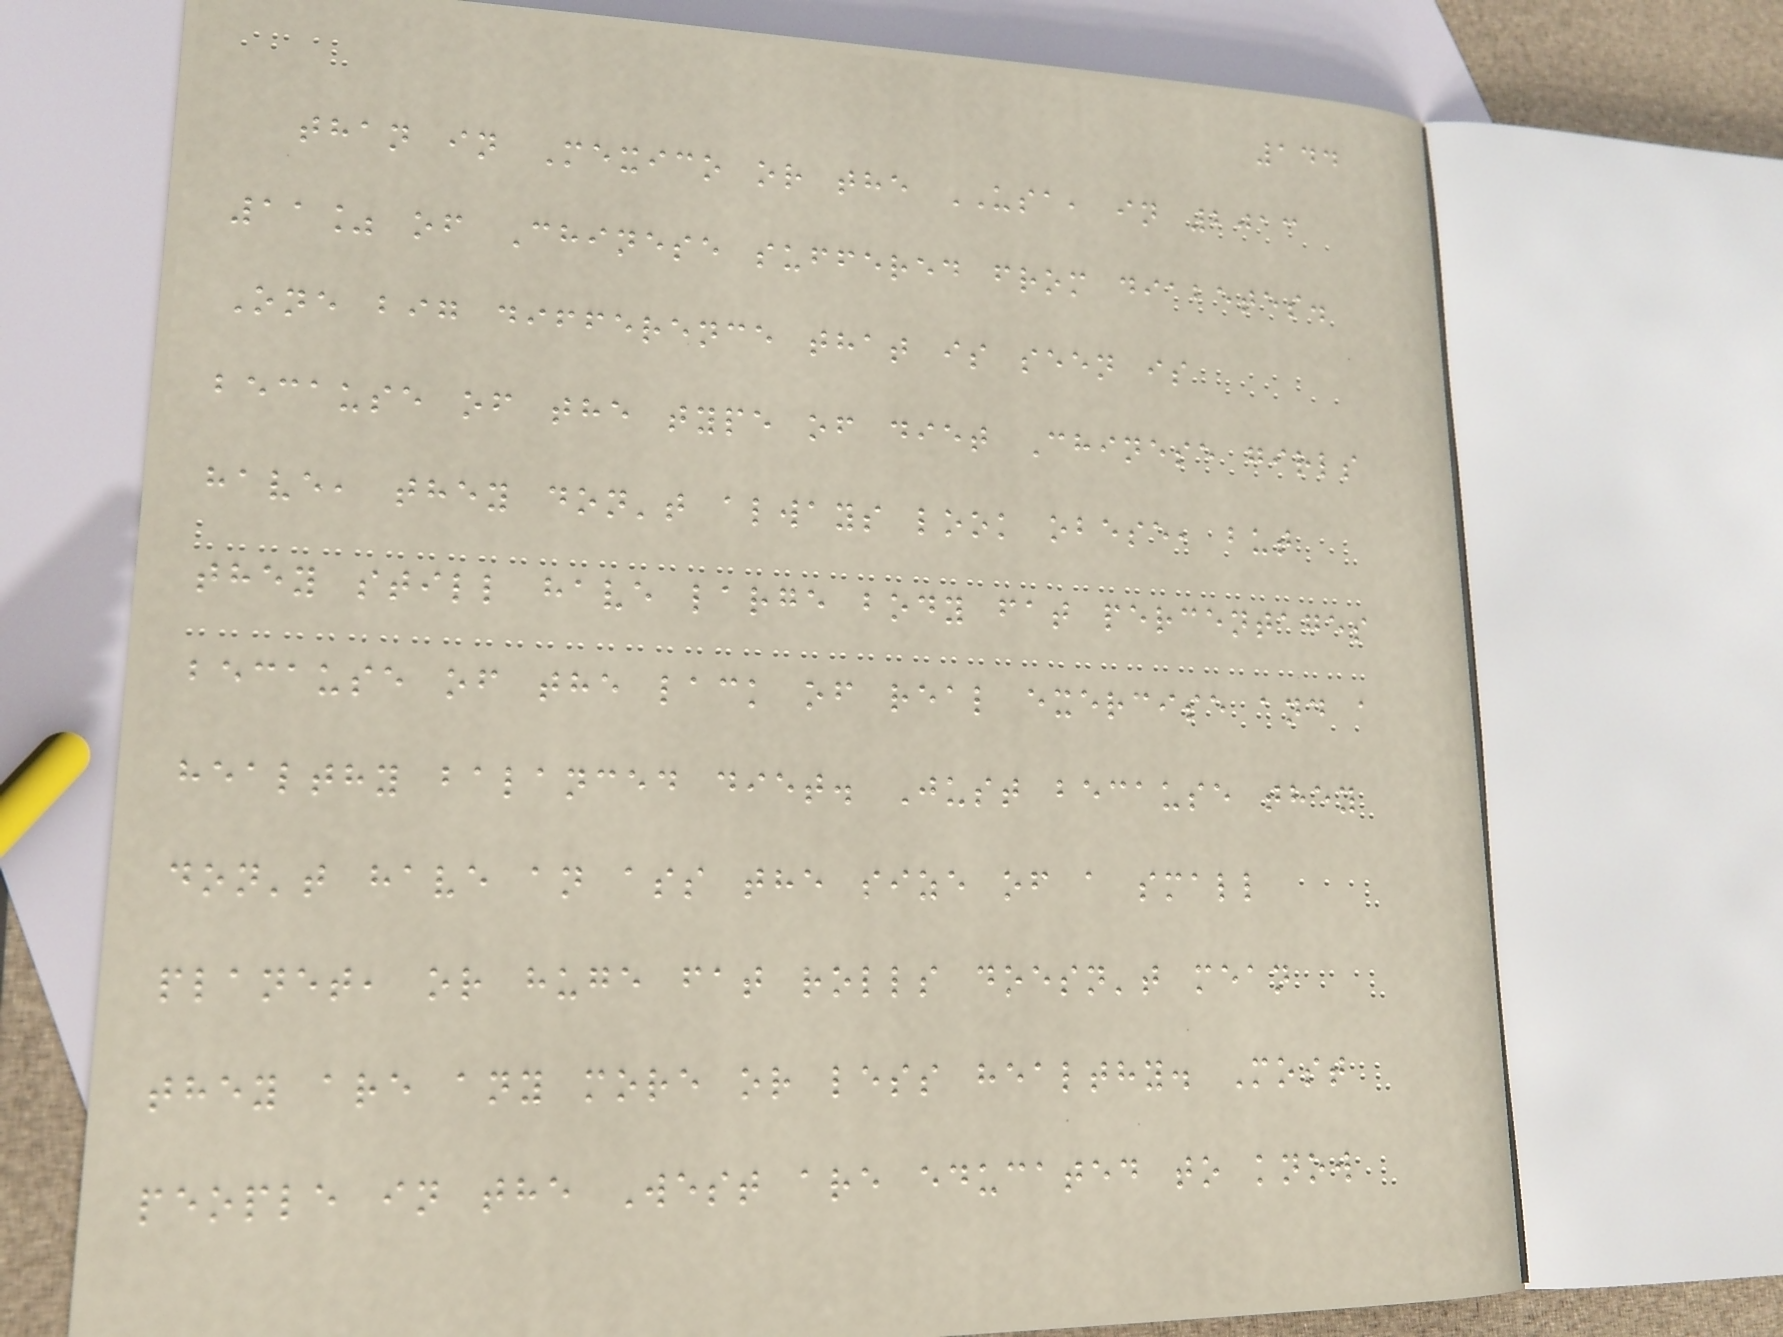144
than in Mexico or the USA, in 2013
11% of Chinese suffered from diabetes.
One big difference that is seen is
because of the type of diet Chinese girls
have, they don't always look obese, but
they still have large body fat percentages
because of the lack of real exercise and a
healthy balanced diet. Just because they
don't have an ass the size of a small
planet, or huge fat rolls doesn't mean
they are any more or less healthy. Most
people in the West are educated to know
